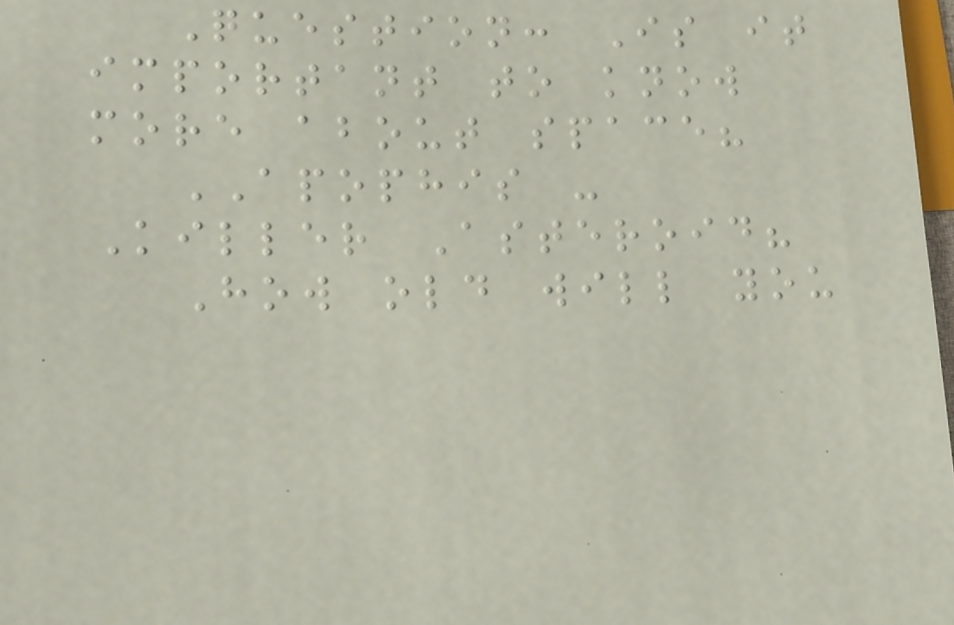Question: Is it
important to know
more about space?
APOPHIS -
Killer Asteroid?
How old will you
